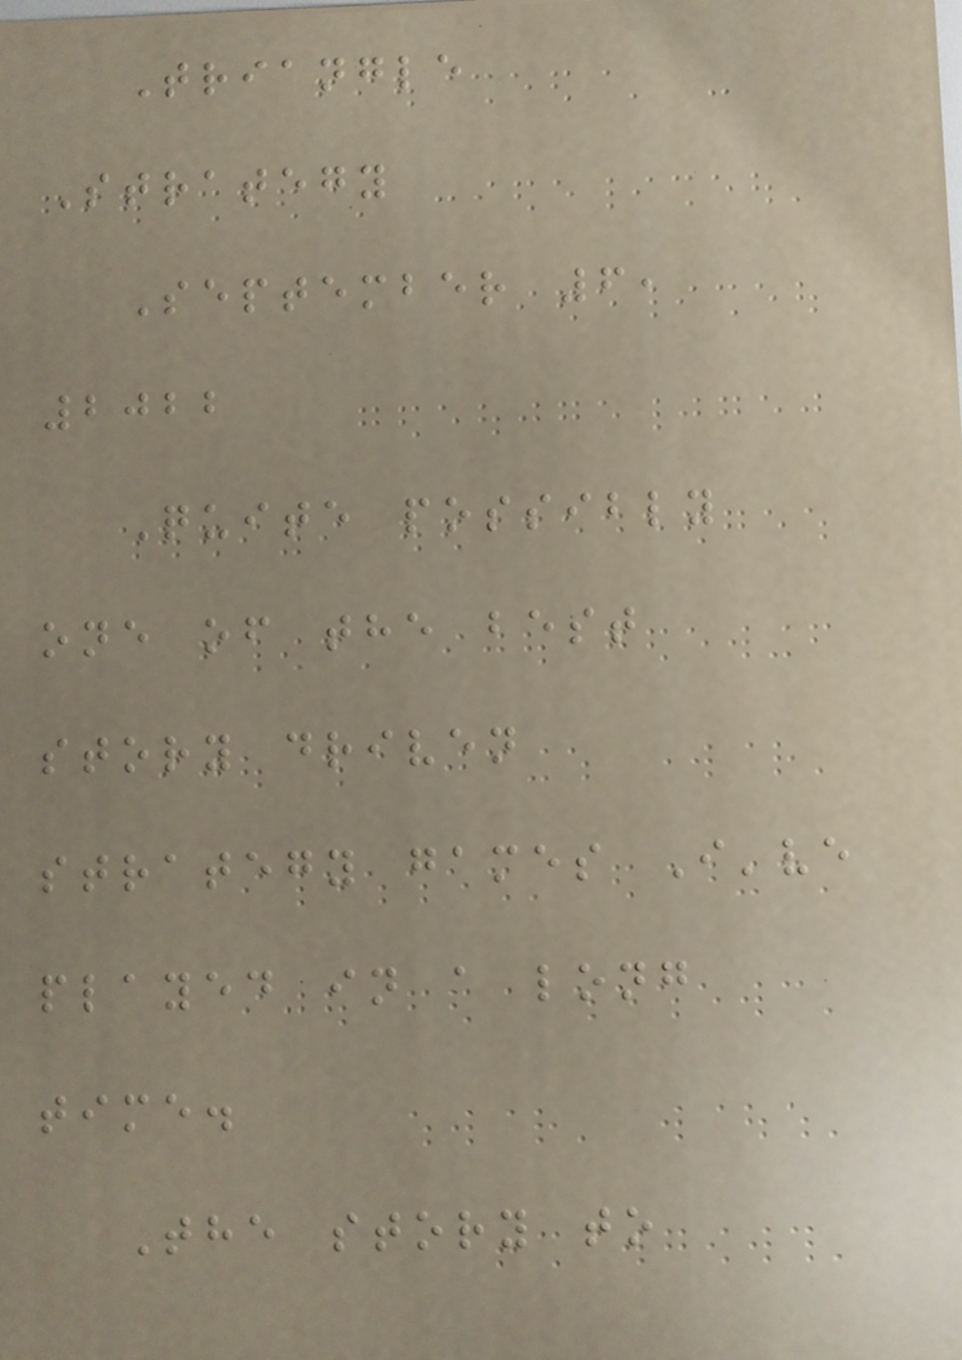Triangle
Strategy
September 6,
2022
Quite possibly
one of the best
story driven
strategy games I've
played in a long
time.
The story to
